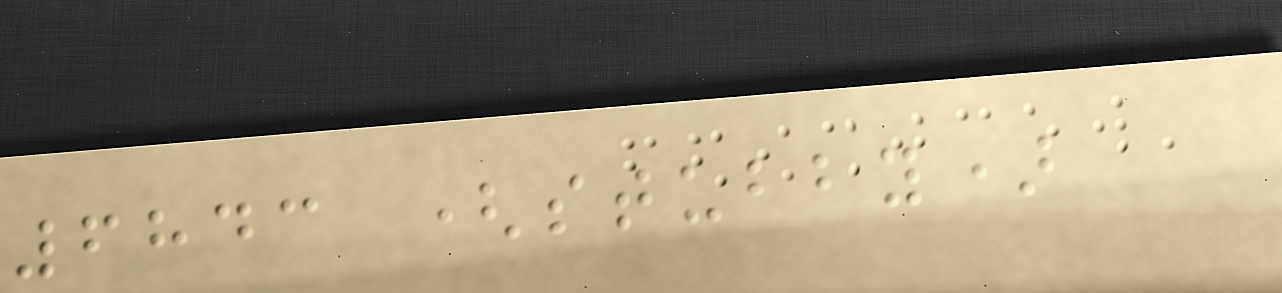6843 (stubby)
